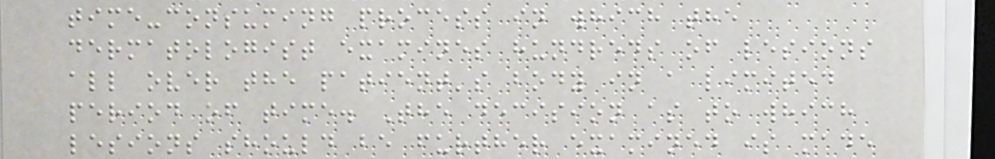time-consuming process in which the
dermatologist examines hundreds of lesions
all over the patient's body in a limited
period of time. The decision as to which
lesions should be further examined is made
